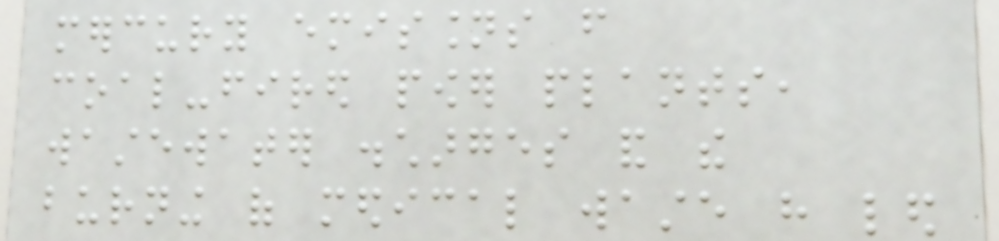mercury emissions from
coal-fired power plants,
wastewater discharges and the
burning of medical waste have led
